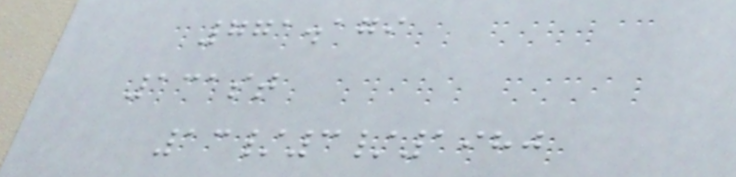771.179
131st
13/3/1980
